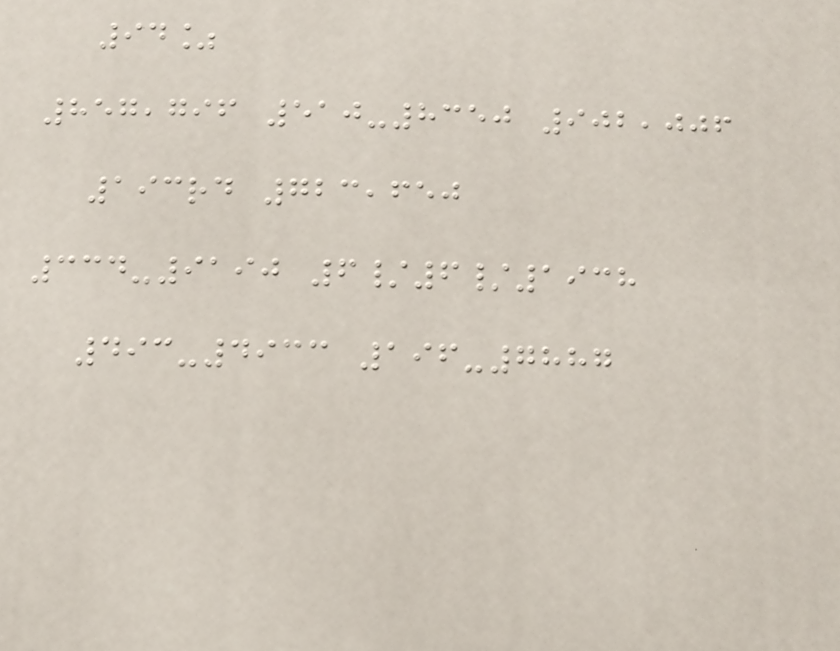94%
857,796 510-8350 902,006
193rd 723,650
334-9190 6/6/1938
493-4933 196-7887
